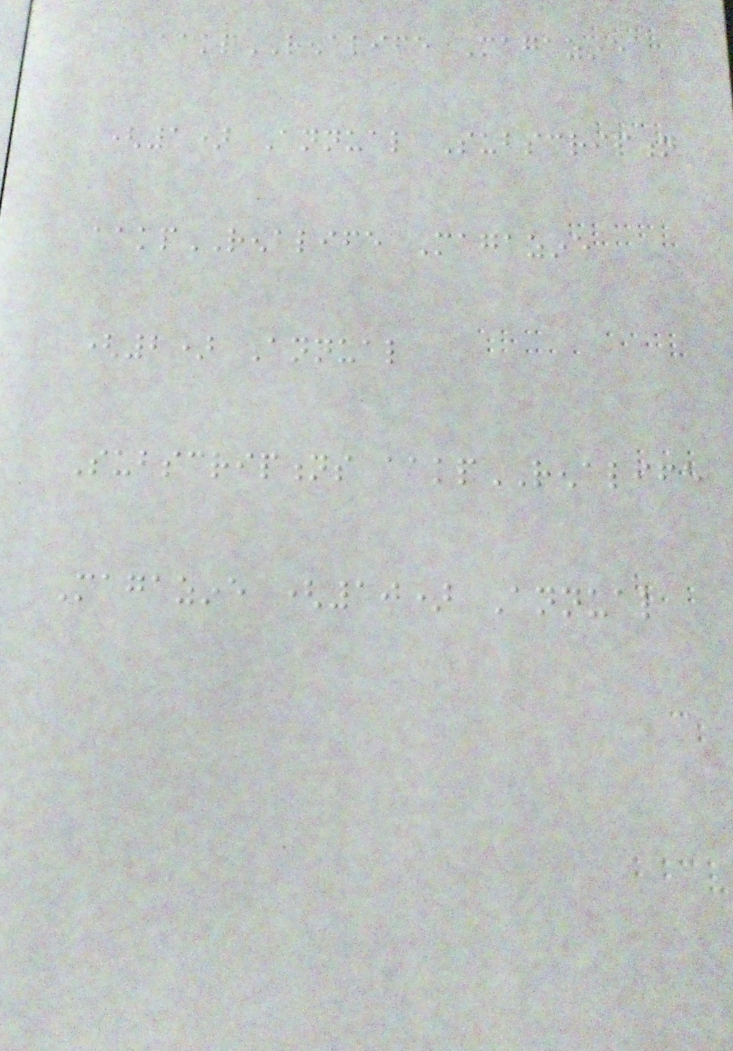aakpRENALIFE Magazine
(1) Annual Subscription
aakpRENALIFE Magazine
(2) Annual
Subscriptions aakpRENALIFE
Magazine (10) Annual
